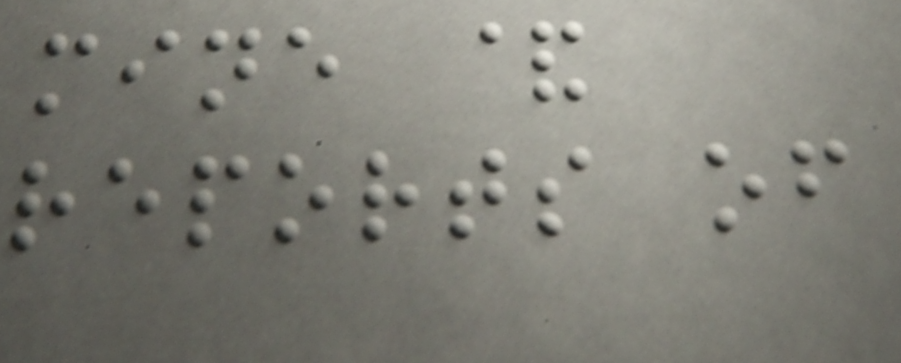mine &
reports of
